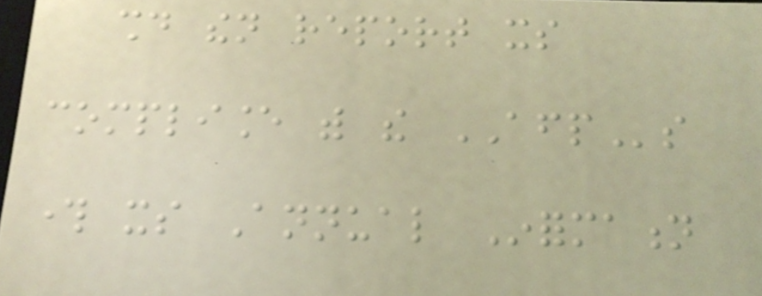should then report its
compliance with the AFPs
through its Annual Information
